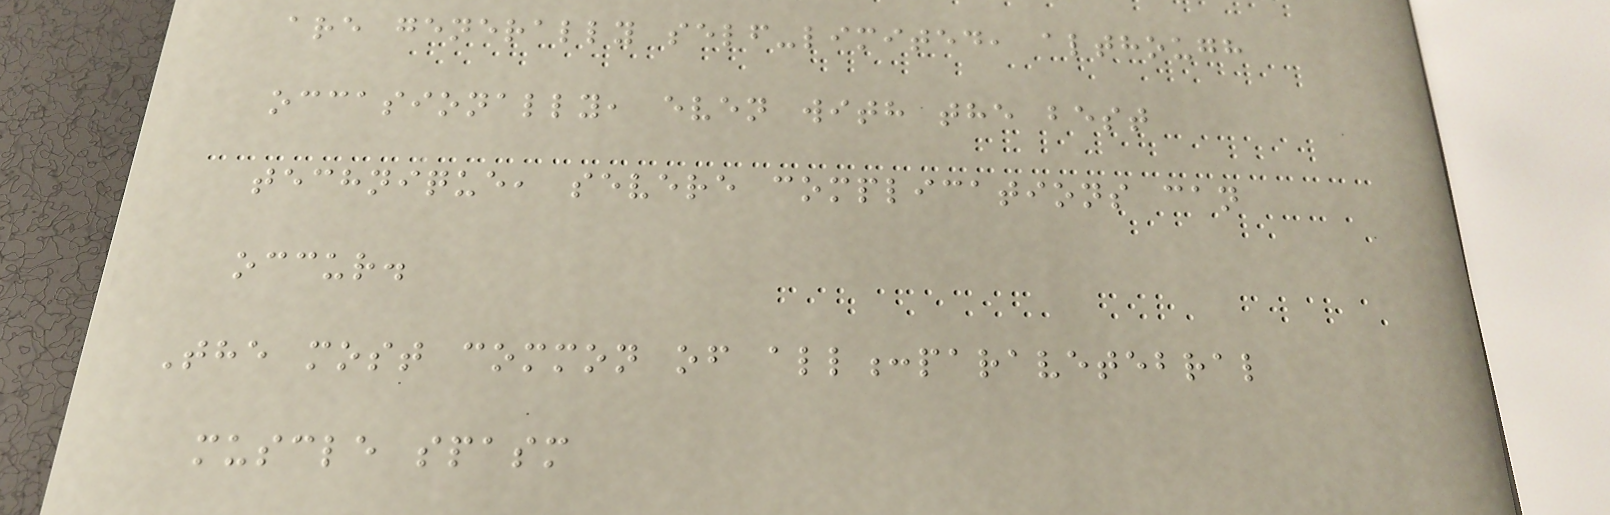are generally self-limited, although
occasionally, even with the best
technique, severe complications can
occur.
The most common of all:paravetebral
muscle spasm
